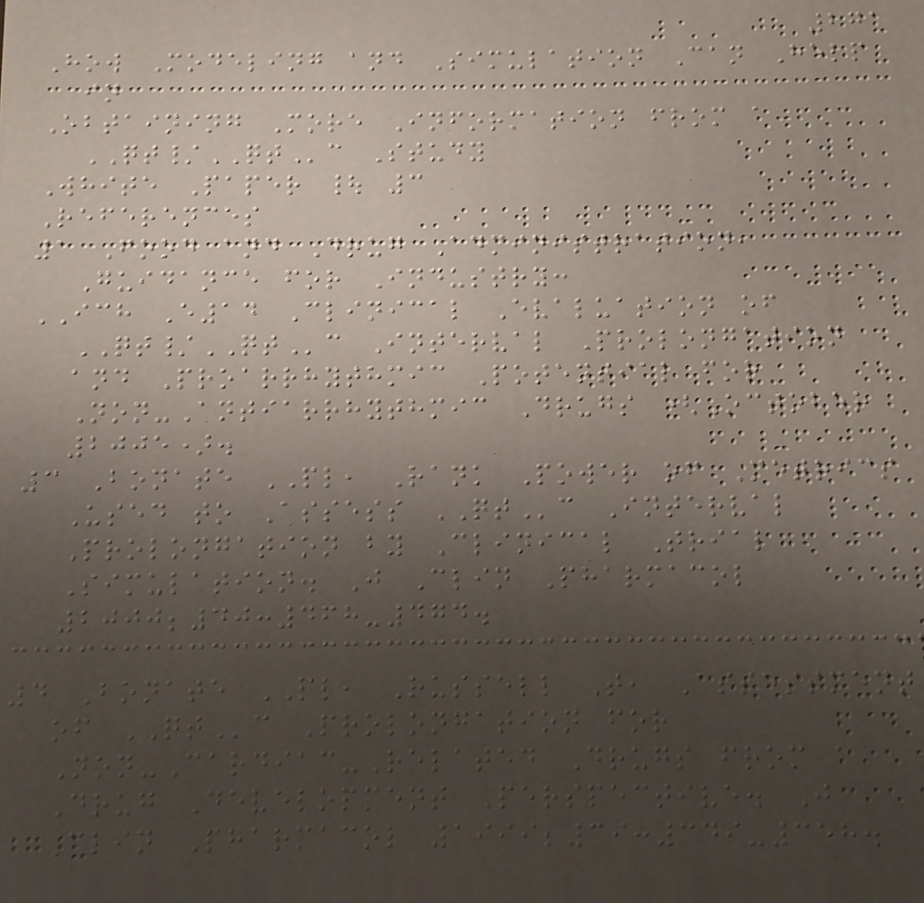271
How Modeling and Simulation Can Help
in
Obtaining More Information from a
QT/QTc Study
White Paper | 3
References
1 Food and Drug Administration,
Guidance for Industry:
ICH E14 Clinical Evaluation of
QT/QTc Interval Prolongation
and Proarrhythmic Potential for
Non-Antiarrhythmic Drugs (October
2005).
3 Bonate PL, Rank Power of Metrics
Used to Assess QTc Interval
Prolongation by Clinical Trial
Simulation. J Clin Pharmacol
2000;40:468-474.
4 Bonate PL, Russell T, Assessment
of QTc Prolongation for
Non-Cardiac-Related Drugs from a
Drug Development Perspective. J
Clin Pharmacol 1999;39:349-358.
